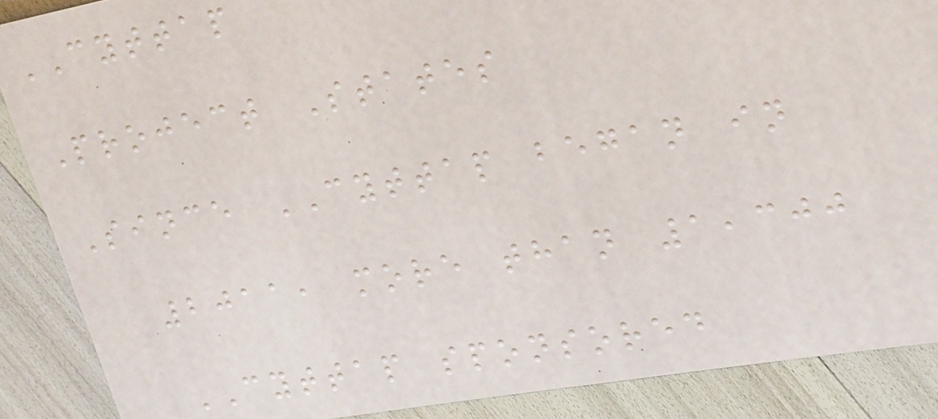CYTTAP
Project States
Since CYTTAP began in
2011, more than 1,300
CYTTAP sponsored
